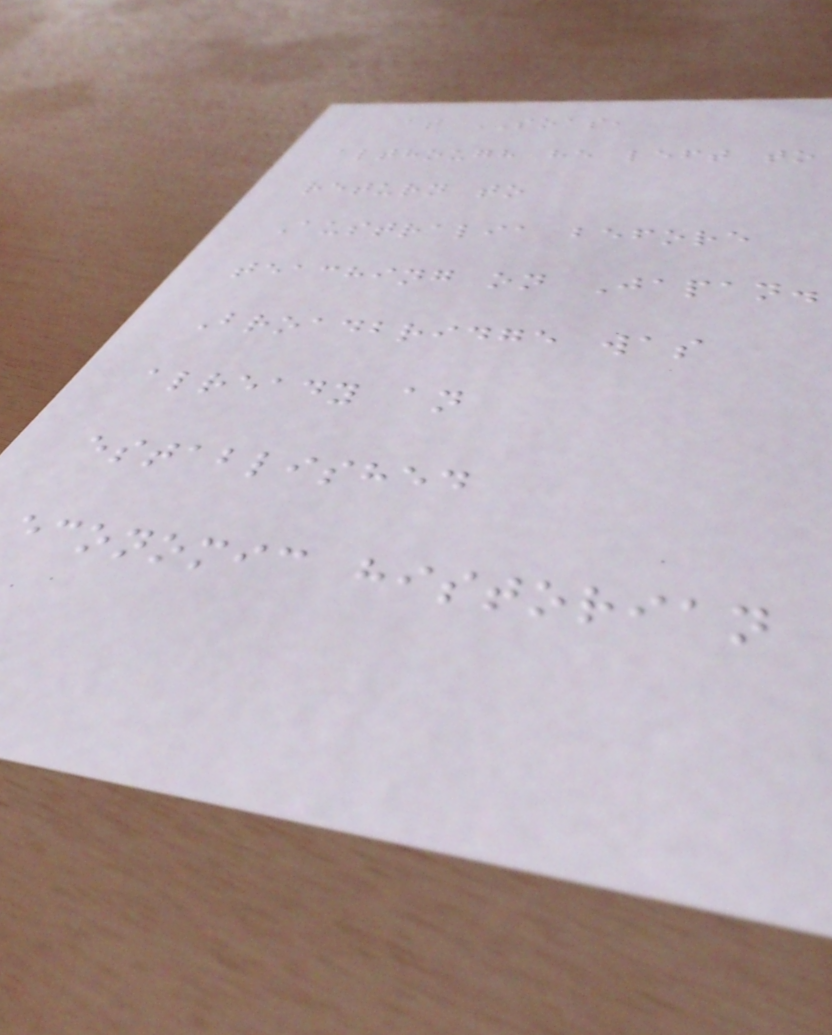at SOAS,
although he left to
return to
Australia before
teaching on Japan.
Broadbridge was
already an
established
economic historian
